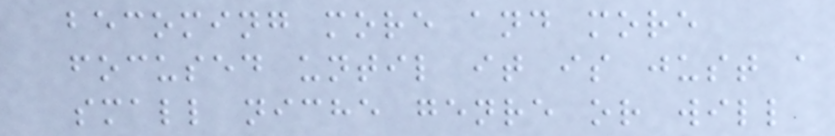becoming more and more
focused until it is just a
small niche genre or will
